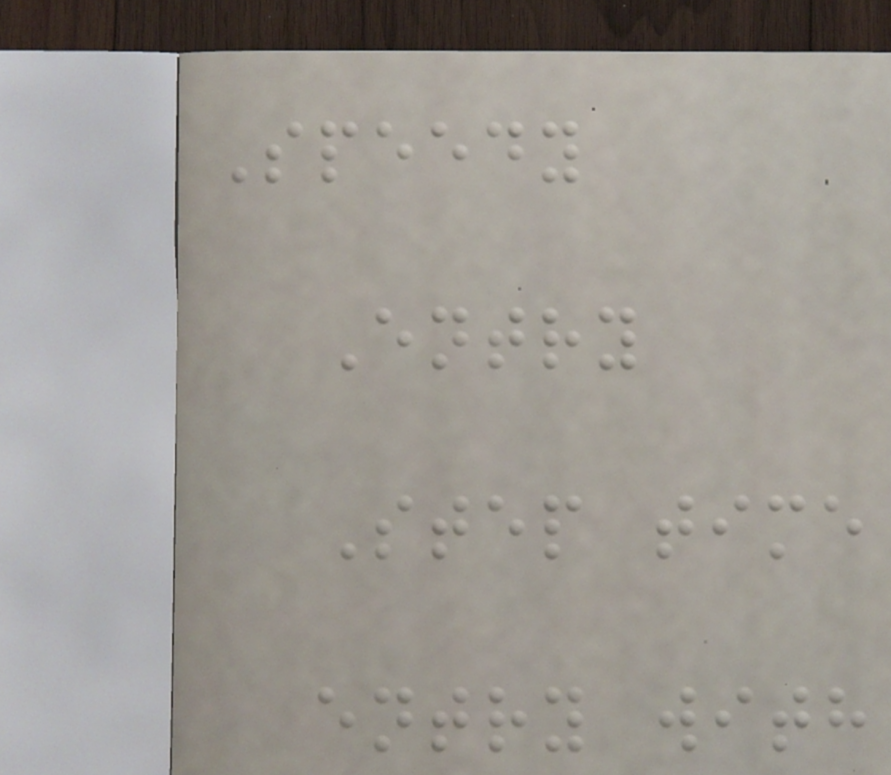Speedy
Entry
Step time
entry with
